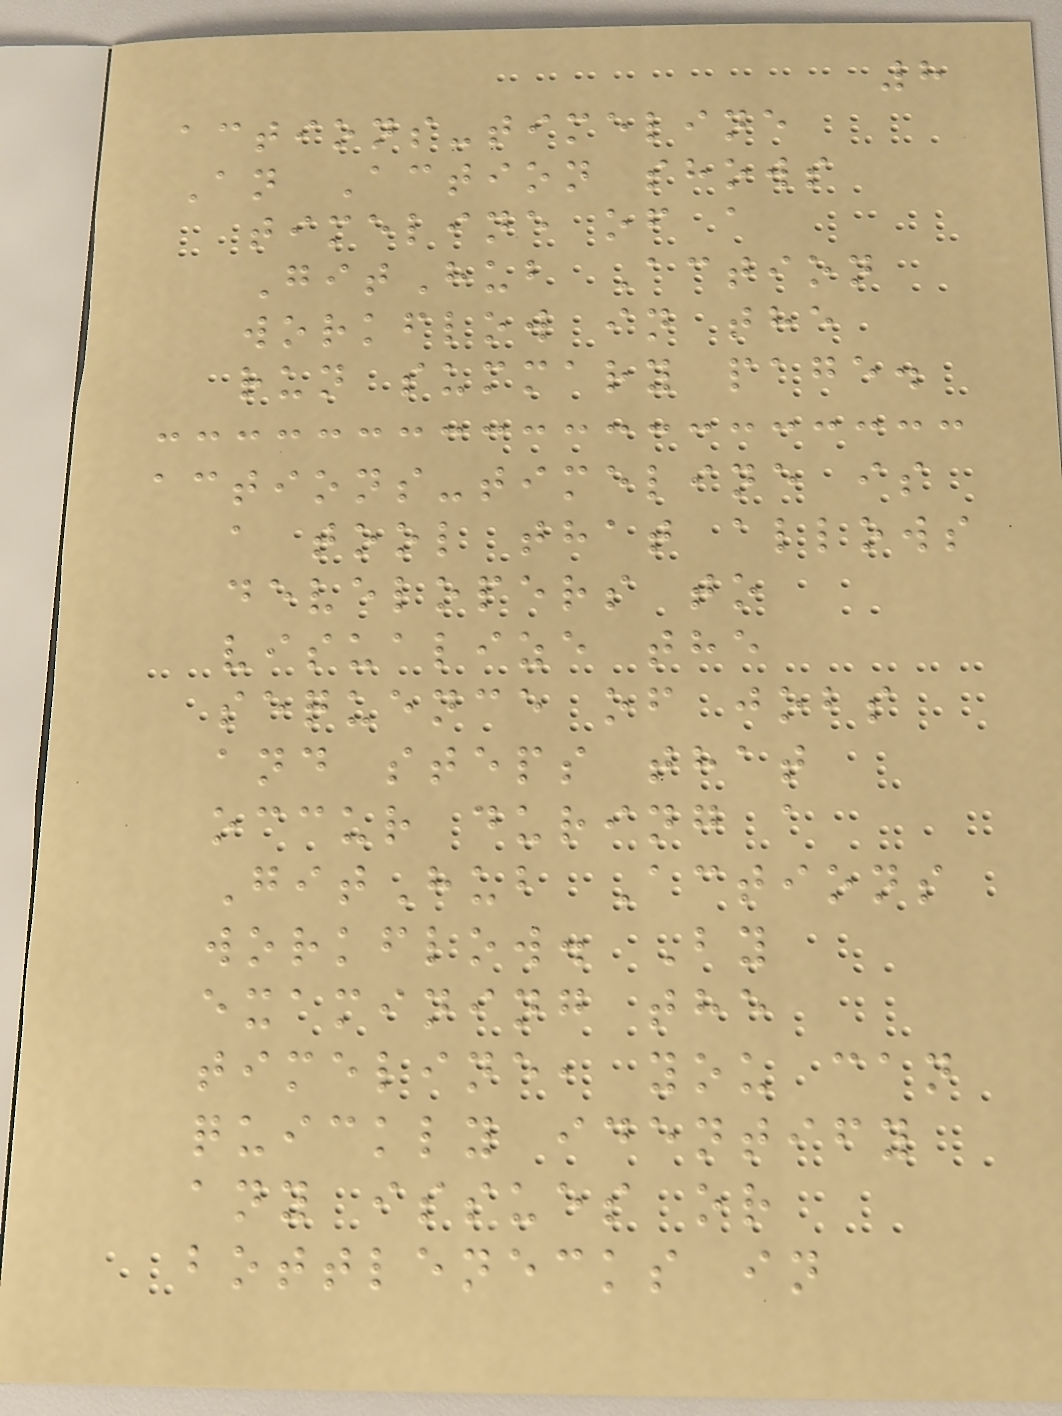8
actions-timeline
An Action shows
timeline of a
GitHub Action
workflow in the
run summary page.
actions-timeline is
a tool that allows
developers to
visualize the
sequence of jobs
and steps that
occur during a
GitHub Actions
workflow. By
examining the
timeline, you can
quickly identify
any issues or
bottlenecks in
